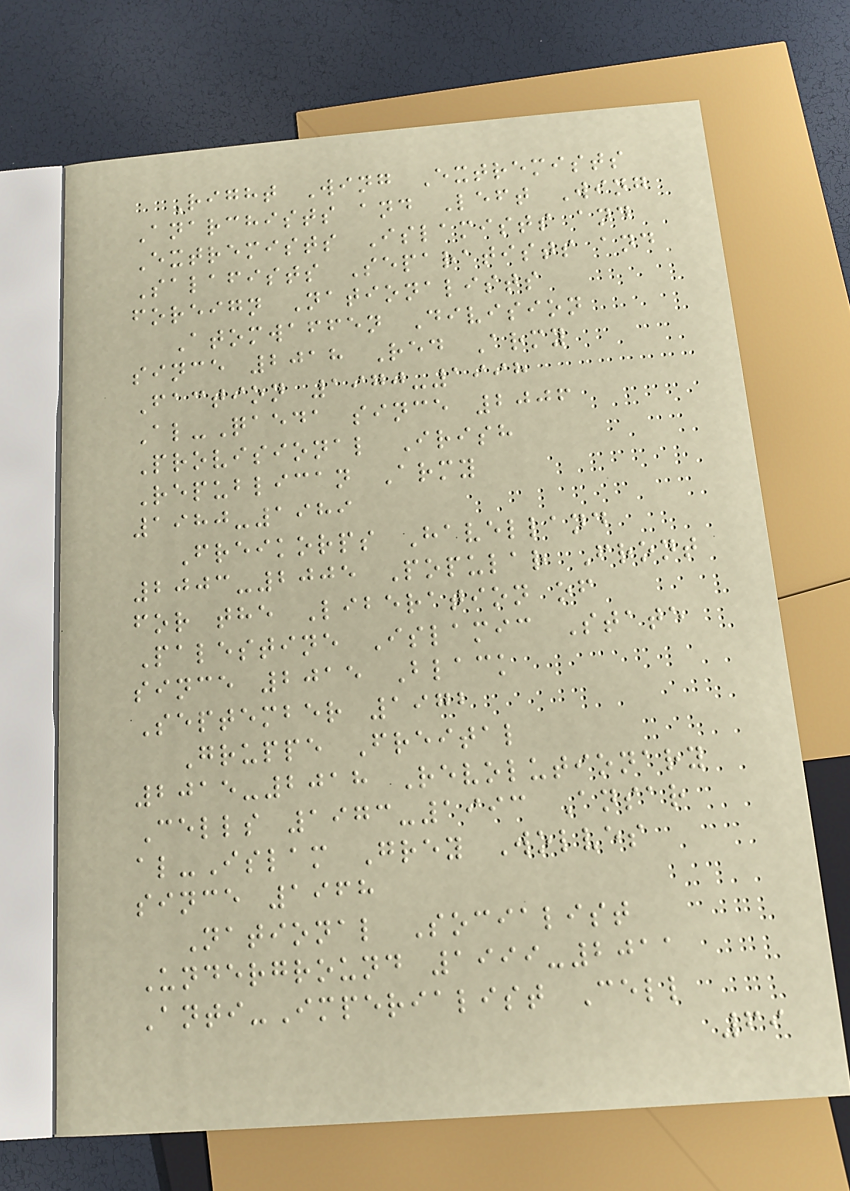Right Wing Extremists
Anarchists and Left Wing
Extremists Islamists and
Salafists Separatists and
foreign Nationalists
Atomwaffen Division
since 2018 Red Army
Faction 1970-1998
Al-Qaeda since 2006
Provisional Irish
Republican Army
1980-1989
Freikorps Havelland
2003-2005 Popular Front
for the Liberation of
Palestine Islamic State
since 2015 Black
September 1972
Gruppe Freital
2015-2018 Revolutionary
Cells 1973-1993 Ansar
al-Islam Grey Wolves
since 1968
National Socialist
Underground 1999-2011
Anti-Imperialist Cell
69
